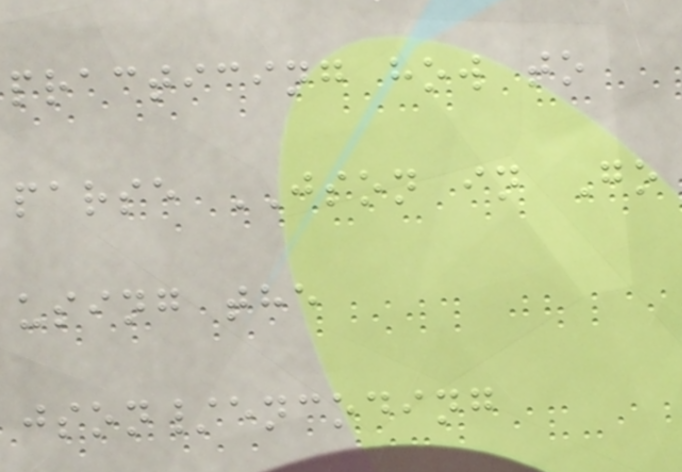practicing how to
parse JSON in Go
using the
json/encoding
